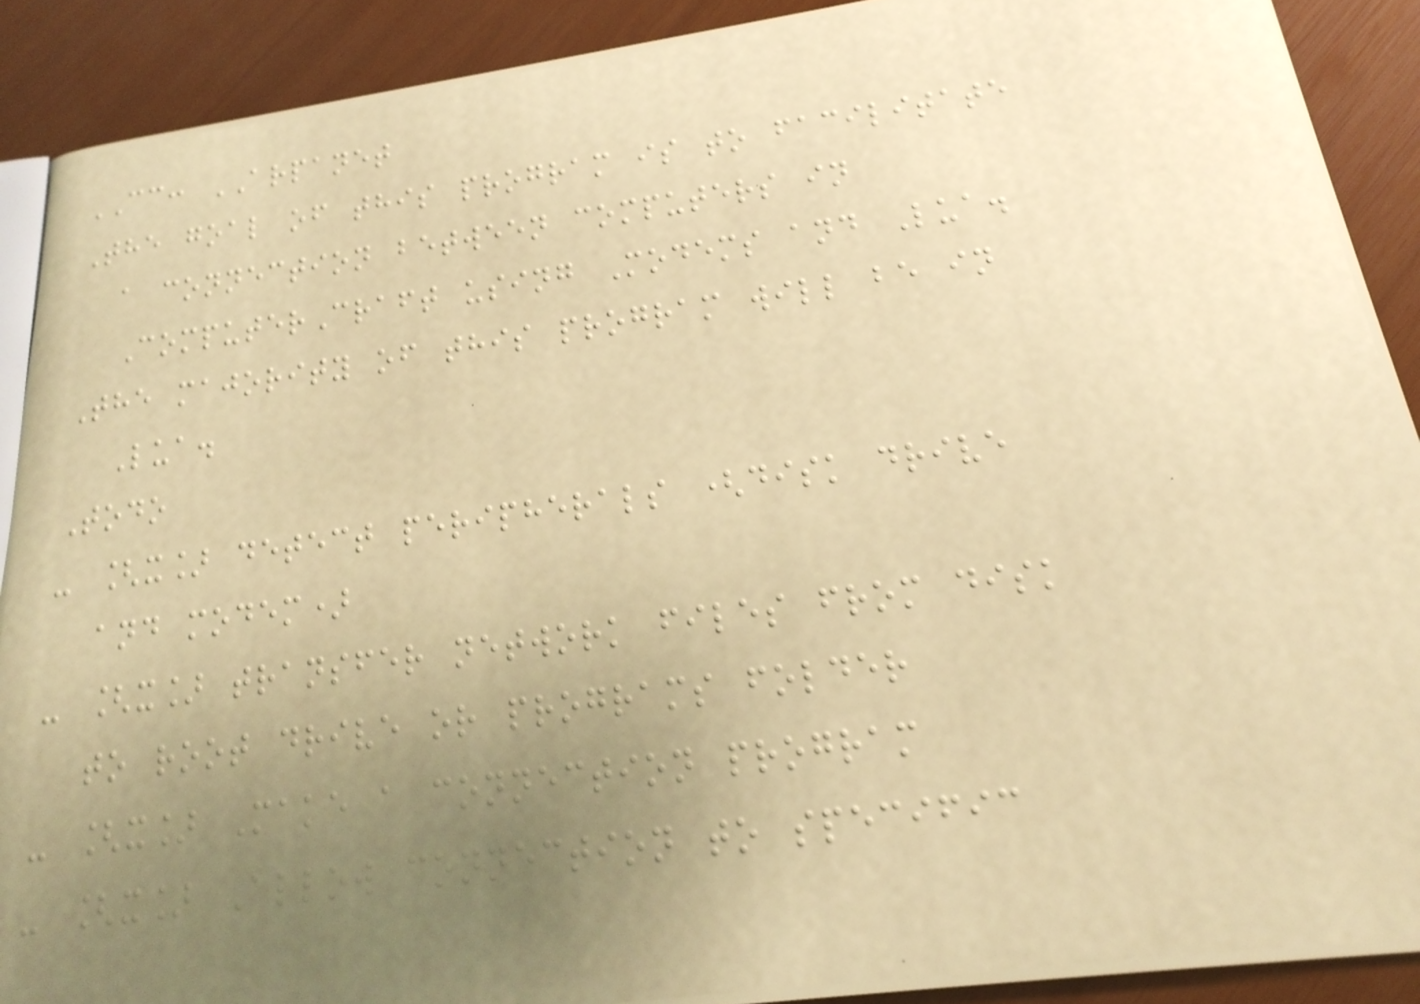CC: ARPANET
The goal of this program is to facilitate
a connection between computers in
ComputerCraft using Modems and Lua.
The majority of this program will be in
Lua.
Todo
- [x] detect peripherals (disk drive
and modem)
- [x] transfer network files from disk
to root drive or programs folder
- [x] Make a connection program
- [x] Allow connection to specific
